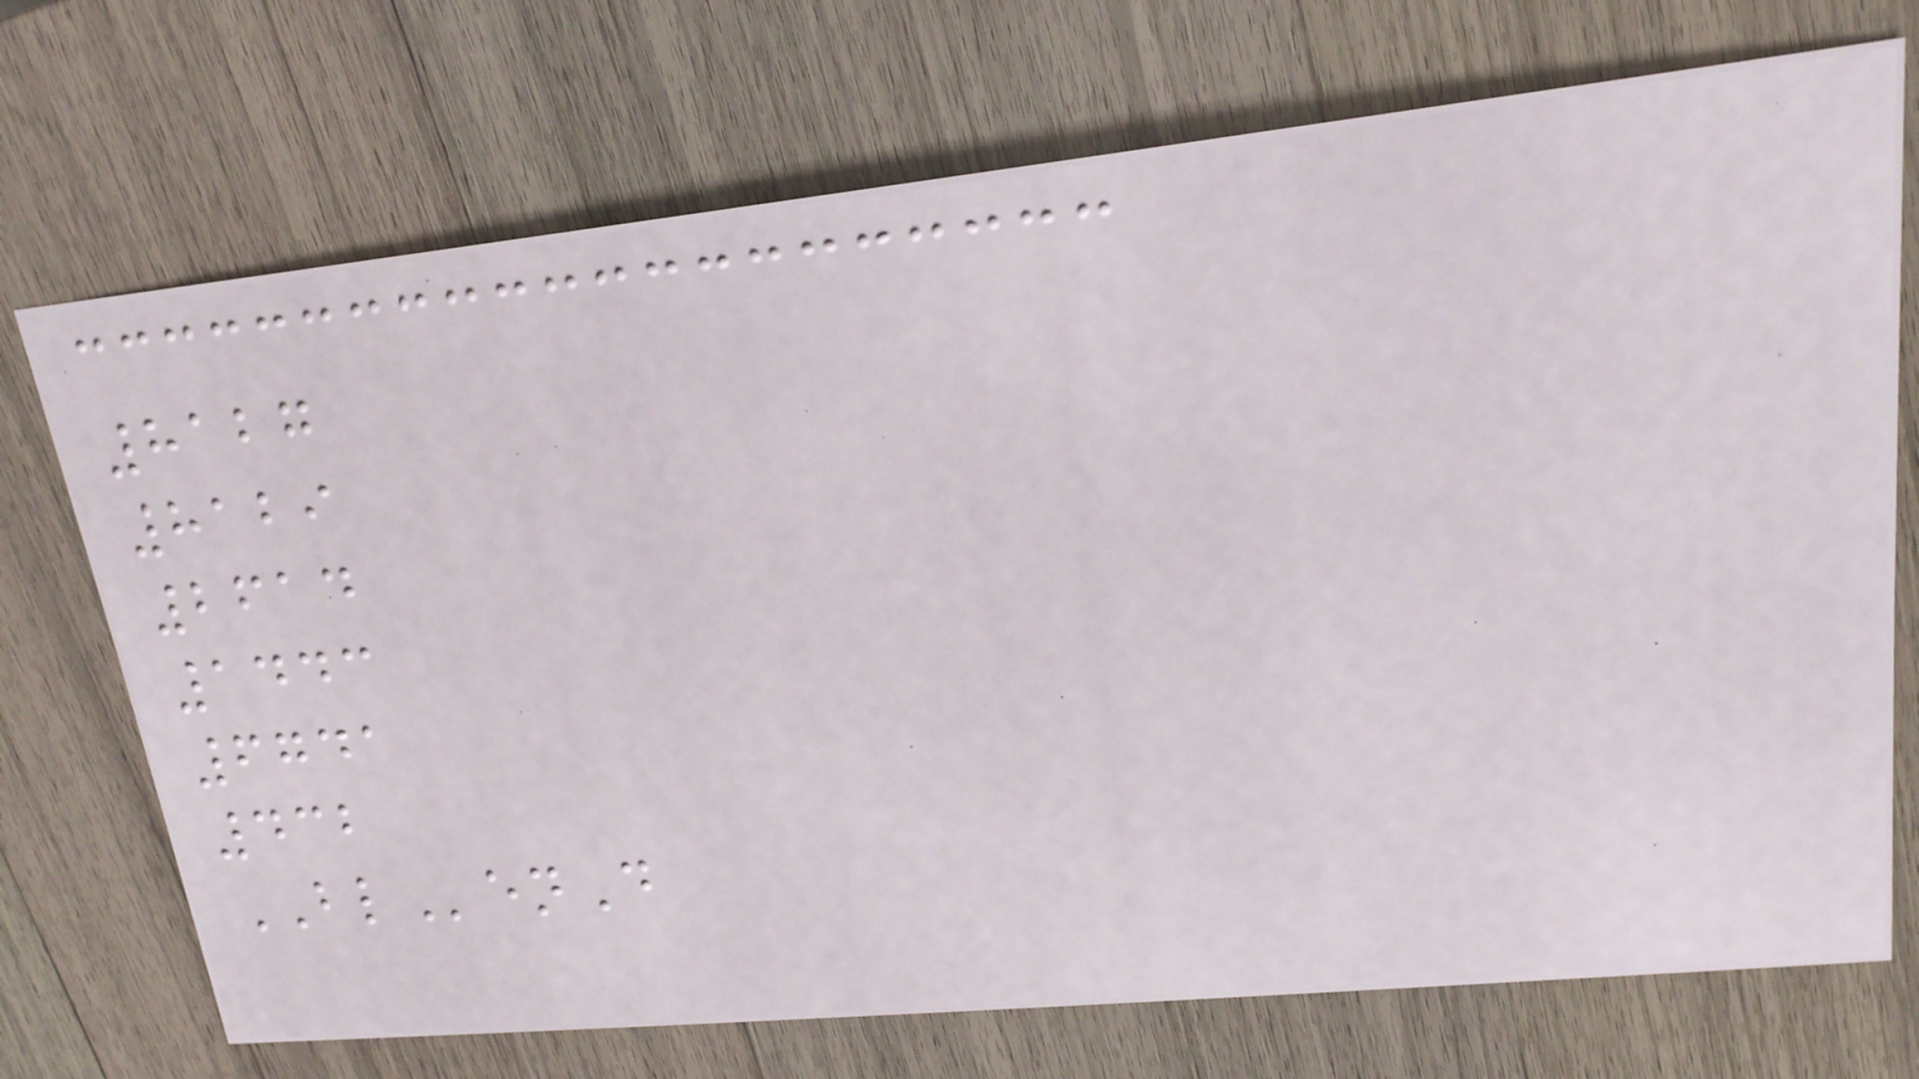8127
8129
2614
1443
6741
432
BLenD
